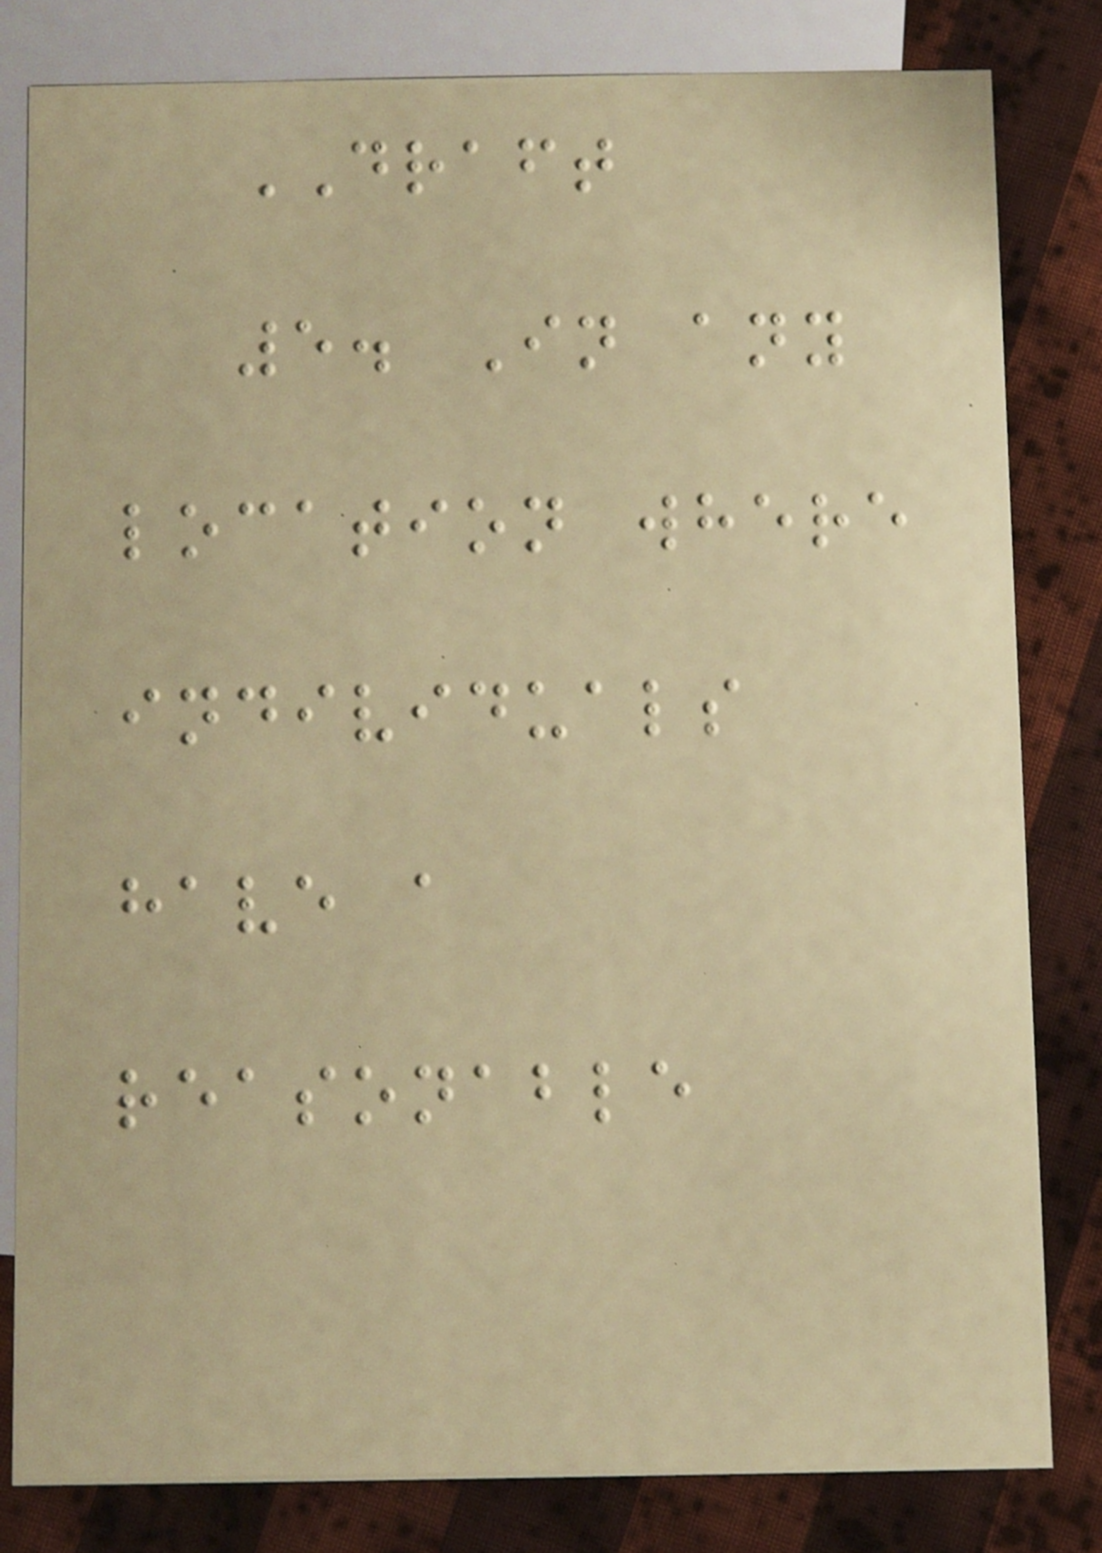DRAFT
5. In any
location where
individuals
have a
reasonable
